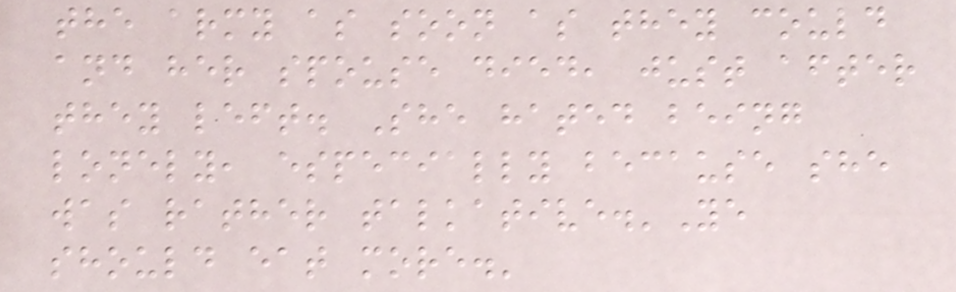the army as soon as they could
and her spouse died, just after
they left. She hated being
lonely, especially because she
was rather talkative.'Ye
should eat more.'
